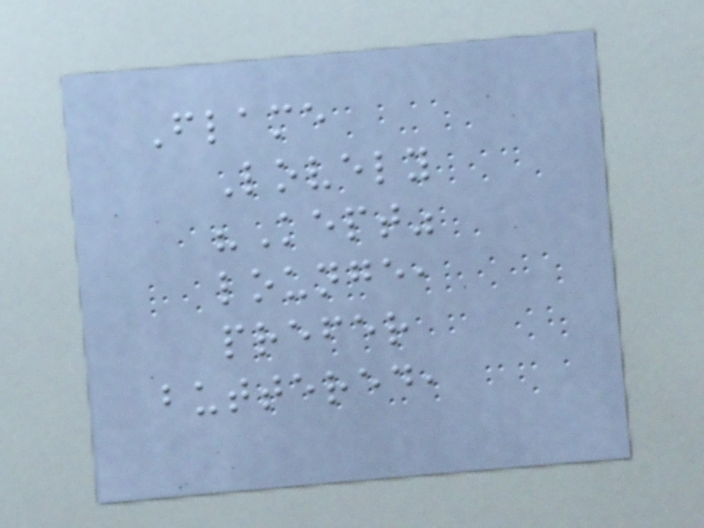Flame
Lovely
"Kept"
lounge,
prefer
buttered,
